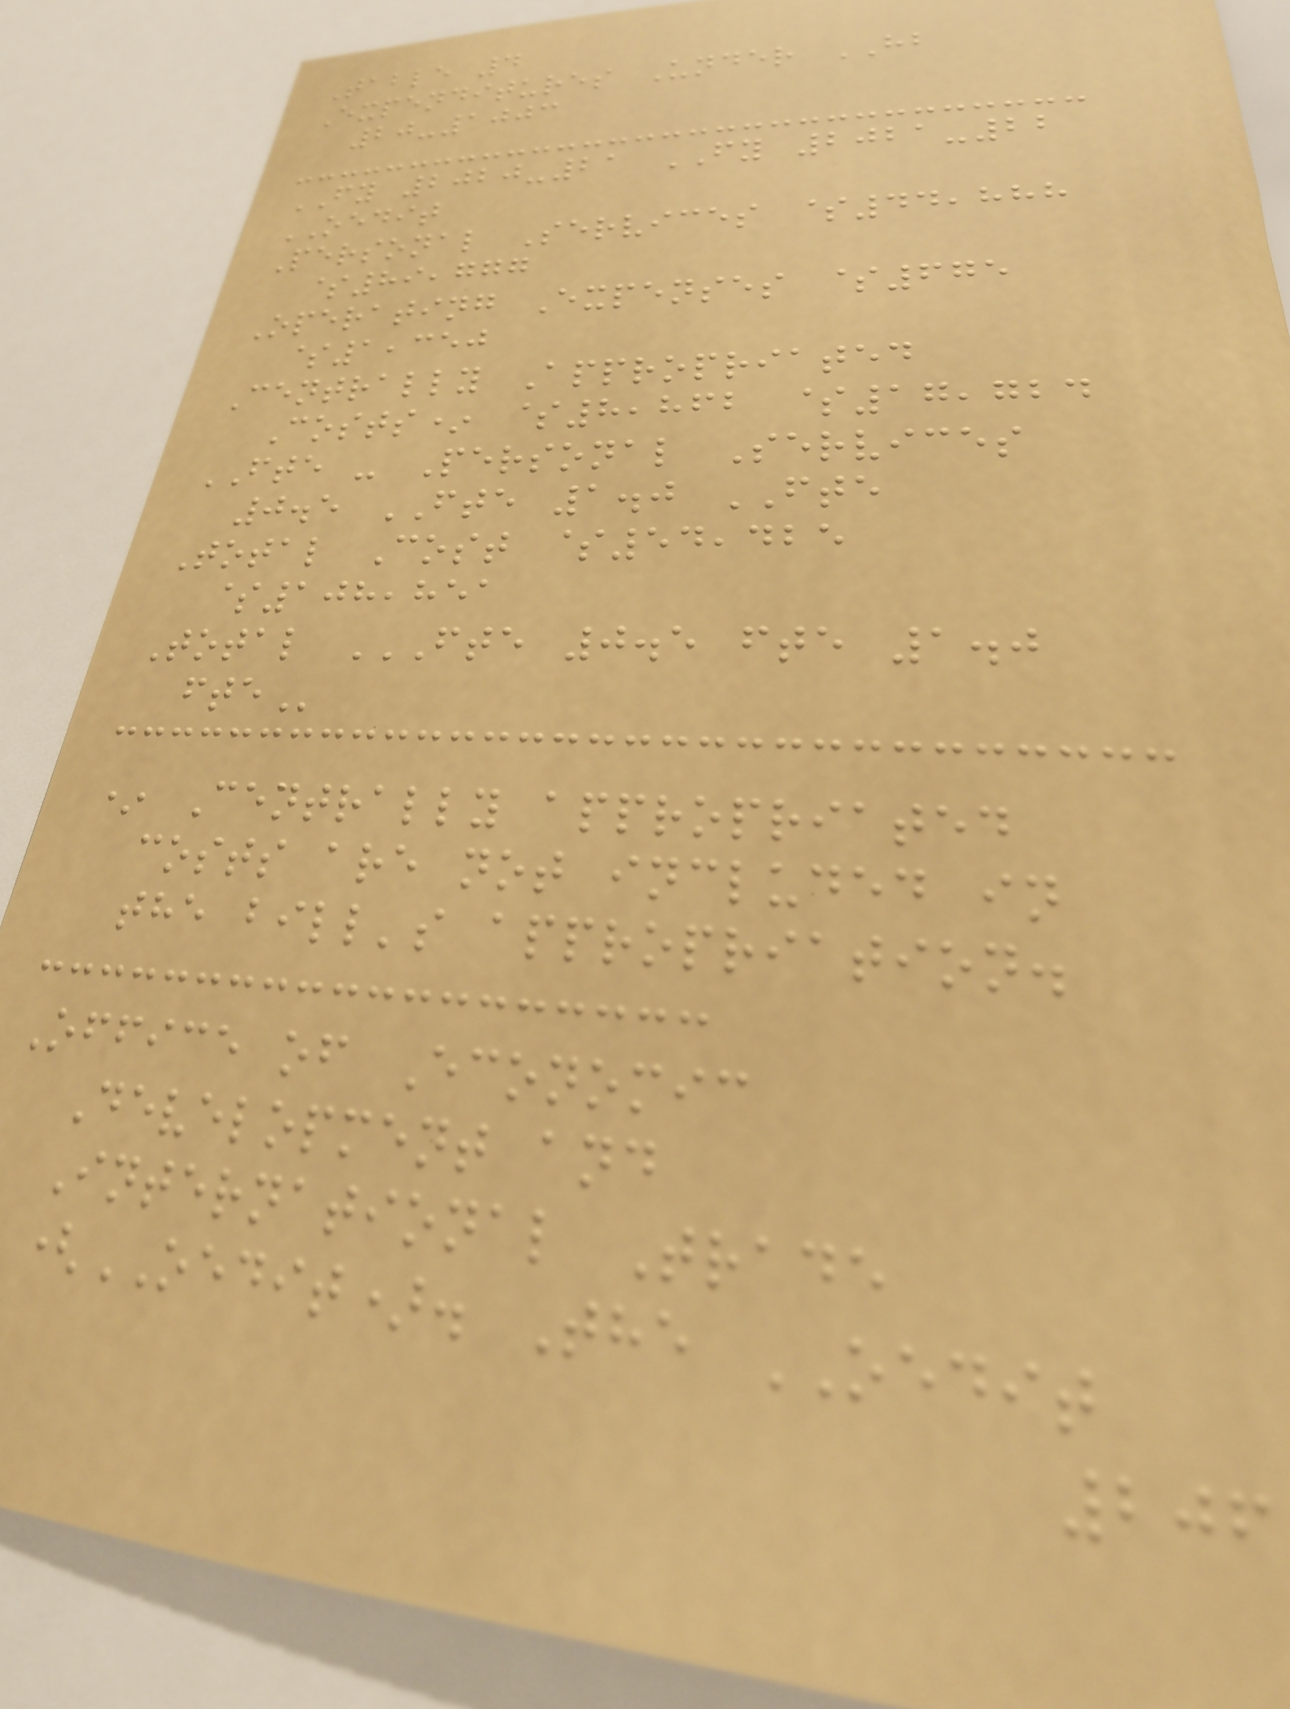Table 4
Expenditures Under HB
20-1003
FY 2020-21 FY 2021-22
OEDIT
Personal Services $44,888
$89,777
Operating Expenses $675
$1,350
Centrally Appropriated
Costs* $8,862 $17,724
FTE - Personal Services
0.5 FTE 1.0 FTE
Total Cost $54,425
$108,851
Total FTE 0.5 FTE 1.0
FTE
* Centrally appropriated
costs are not included in
the bill's appropriation.
Office of Economic
Development and
International Trade
(OEDIT). The OEDIT
206
